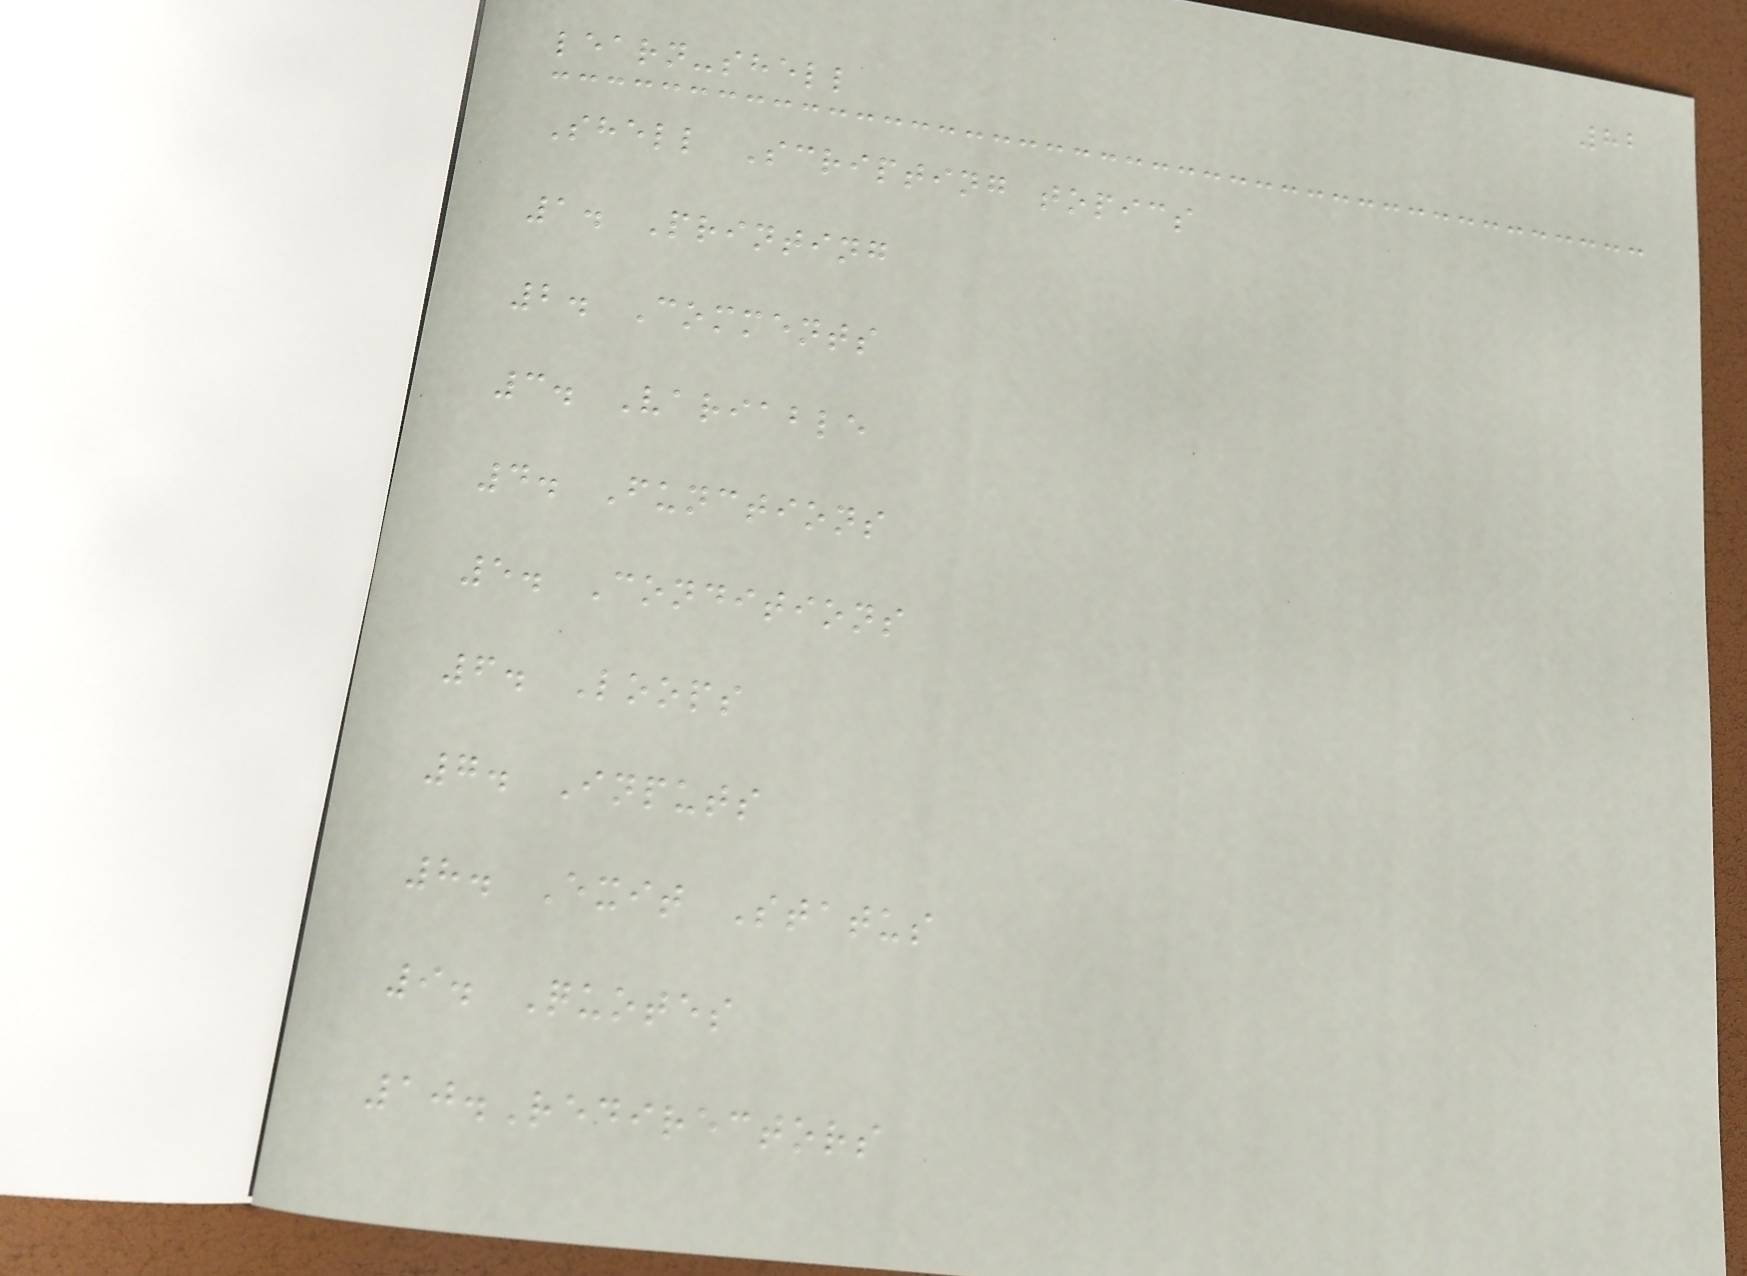82
learn-shell
Shell Scripting topics
1. Printing
2. Comments
3. Variable
4. Functions
5. Conditions
6. Loops
7. Inputs
8. Exit Status
9. Quotes
10.Redirectors
